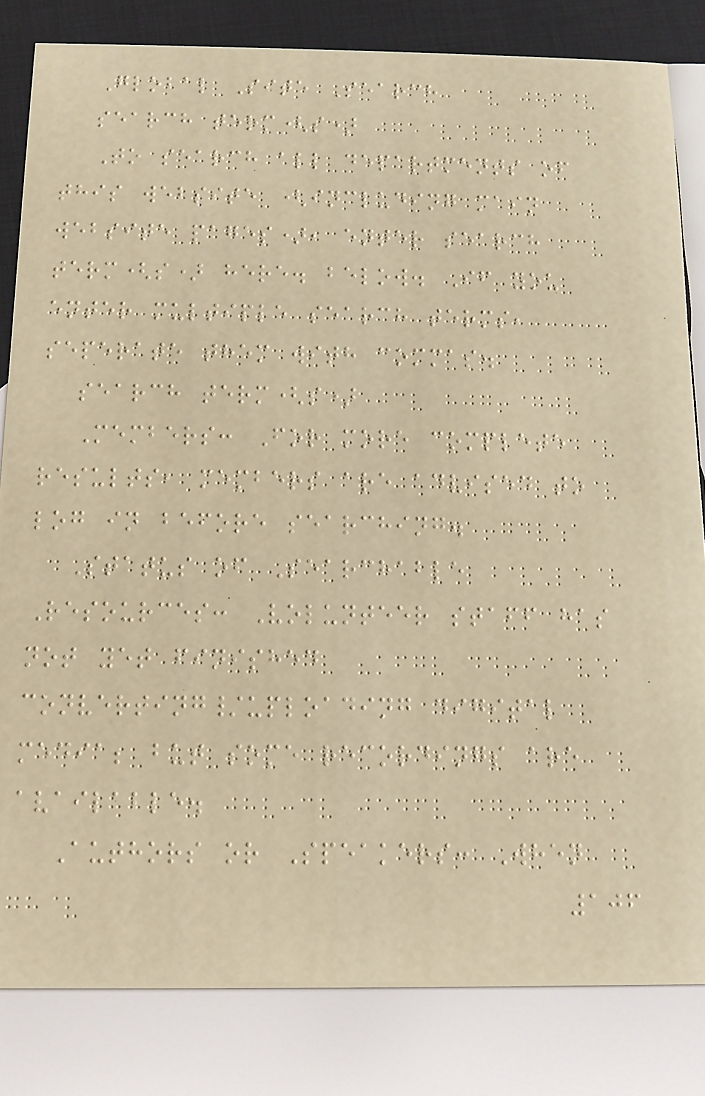Global Site Search
search term(s)
To search all departments of
this website (including main
website pages), enter search
term(s) here. below. If you
enter multiple search terms,
seperate them with commas.
search term(s)
Members: For more complete
results, members are advised to
log in before searching.
Status of Searchable
Resources: Volunteer staff has
not yet finished
converting/uploading digital
media; but some recordings are
available.
Authors or Speakers: When
106
